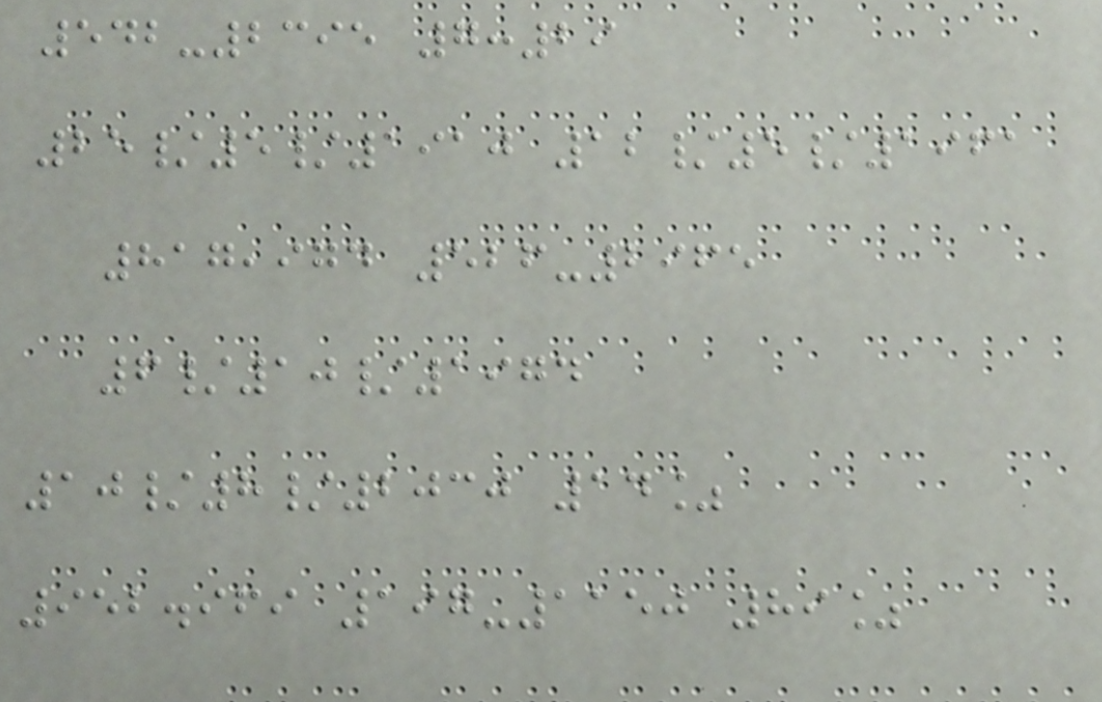542-2395 7:29
25/5/1910 12/5/1961
817,974 526-2965
6/10/1974
10/8/2030 14%
952.969 197-1150 89%
